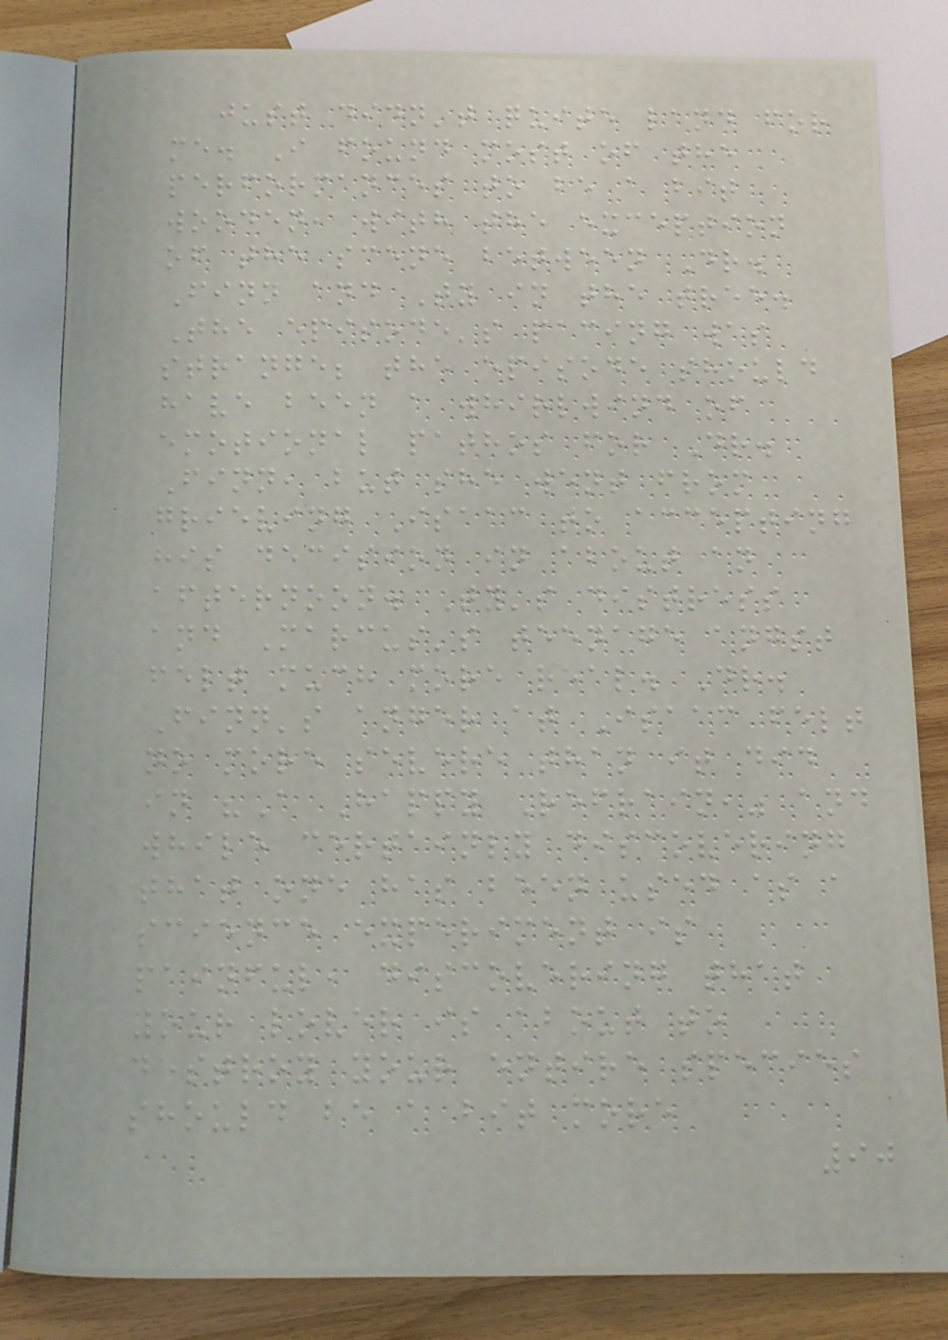just didn't quite land for
me. I found most of the
performances to be a bit
wooden, with the exception
of the scene between Dr.
Finn and Ty in the tree.
The episode's pacing was
strange; the episode should
have been a whirlwind of
emotional pathos for Dr.
Finn, but she went from
grieving Isaac to accepting
his decision in about an
afternoon. Ty's distress
and Marcus's teenage angst
felt much more real. Dr.
Finn's anger at Isaac felt
no more severe than it did
in "A Happy Refrain," and
while certainly discovering
that one has been used as a
science experiment is
painful, discovering that
your lover is about to
destroy your entire species
should be a bit more
90
